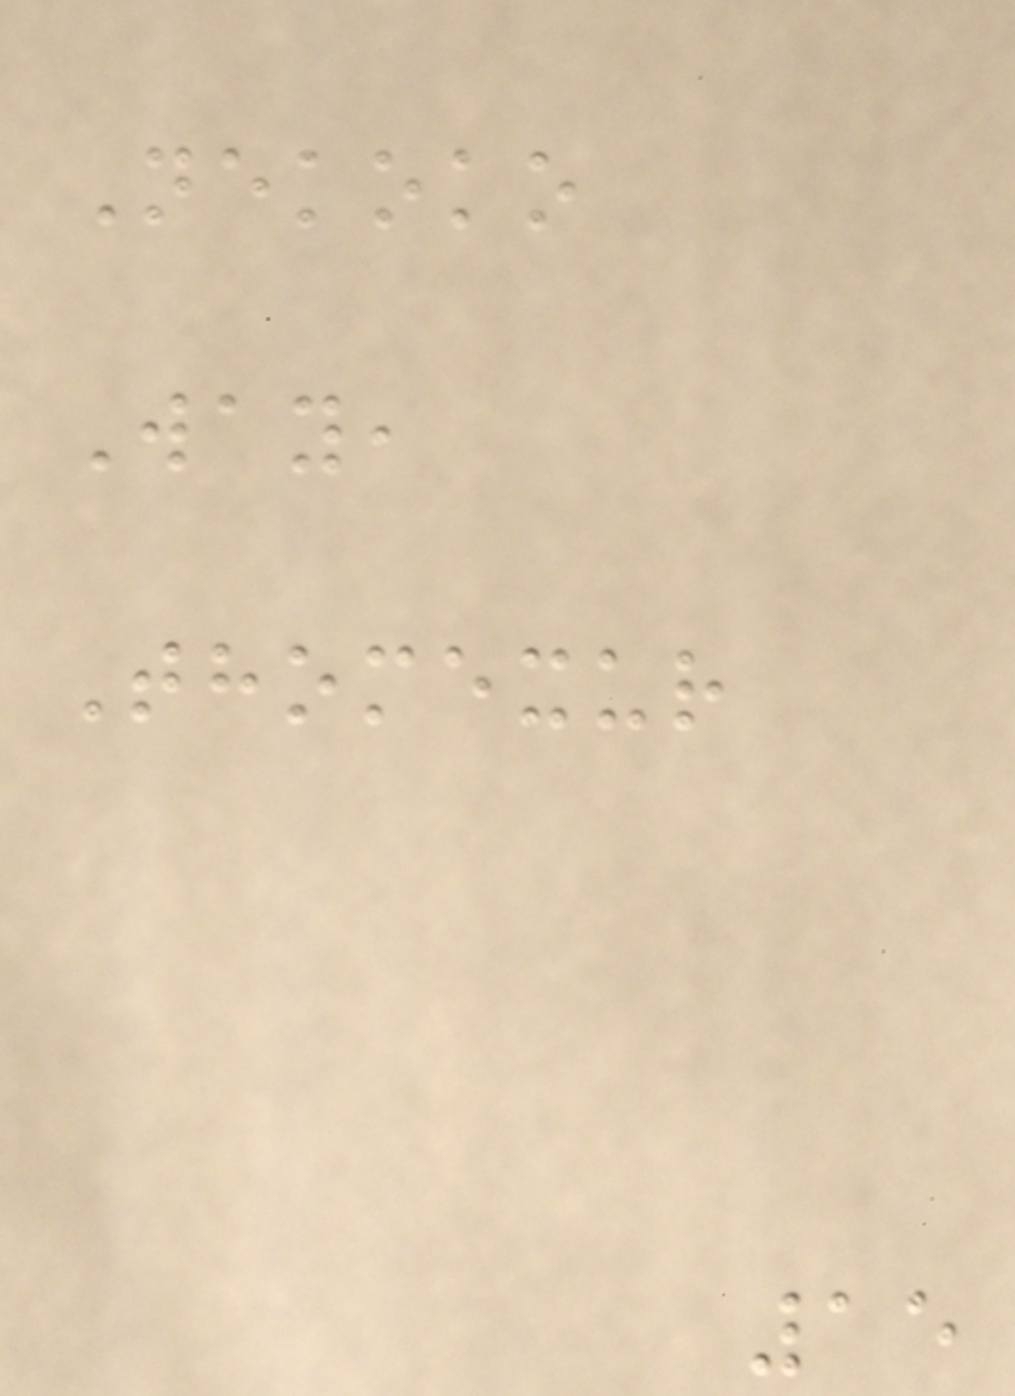Nekoko
Way,
Thomexur
15
